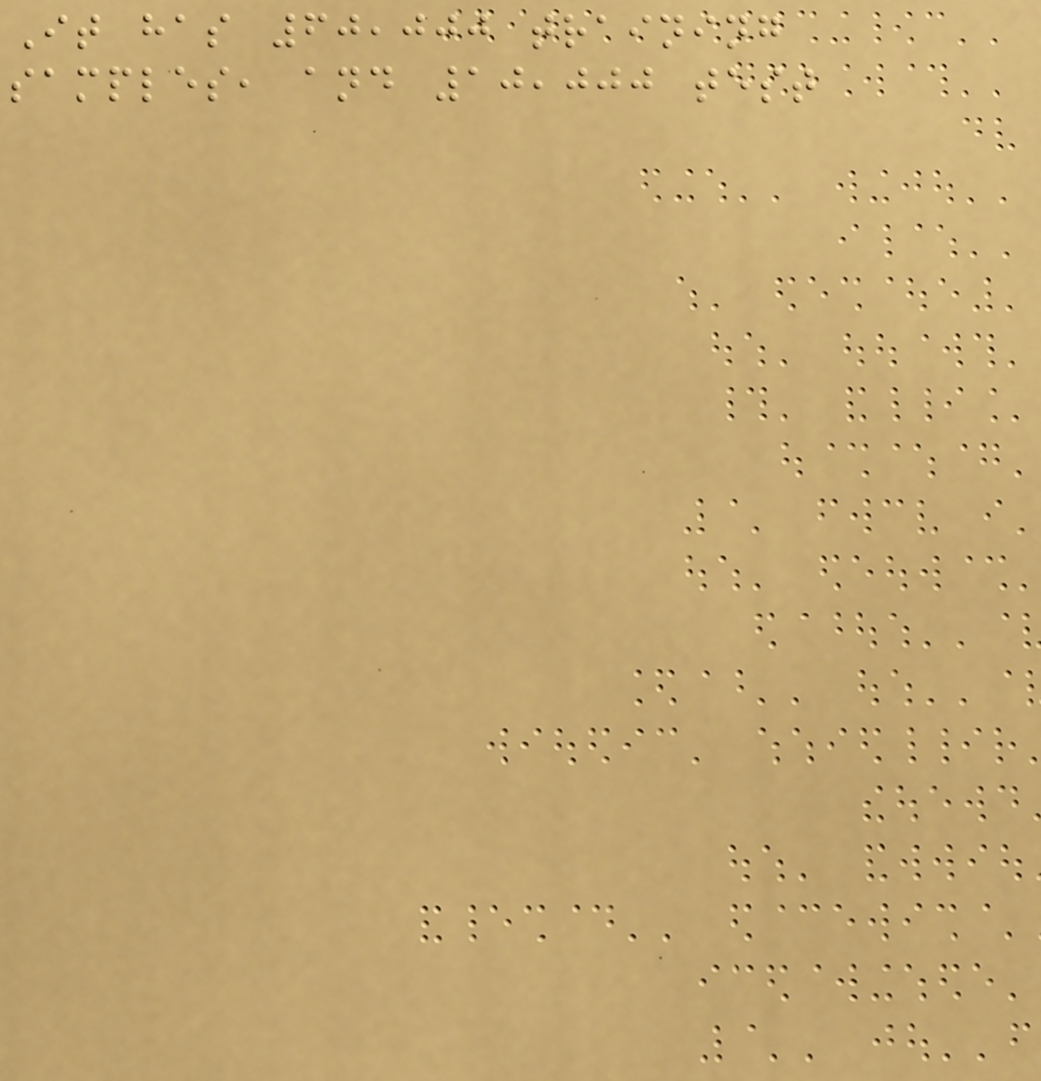It has 60,000 training
samples, and 10,000 test
